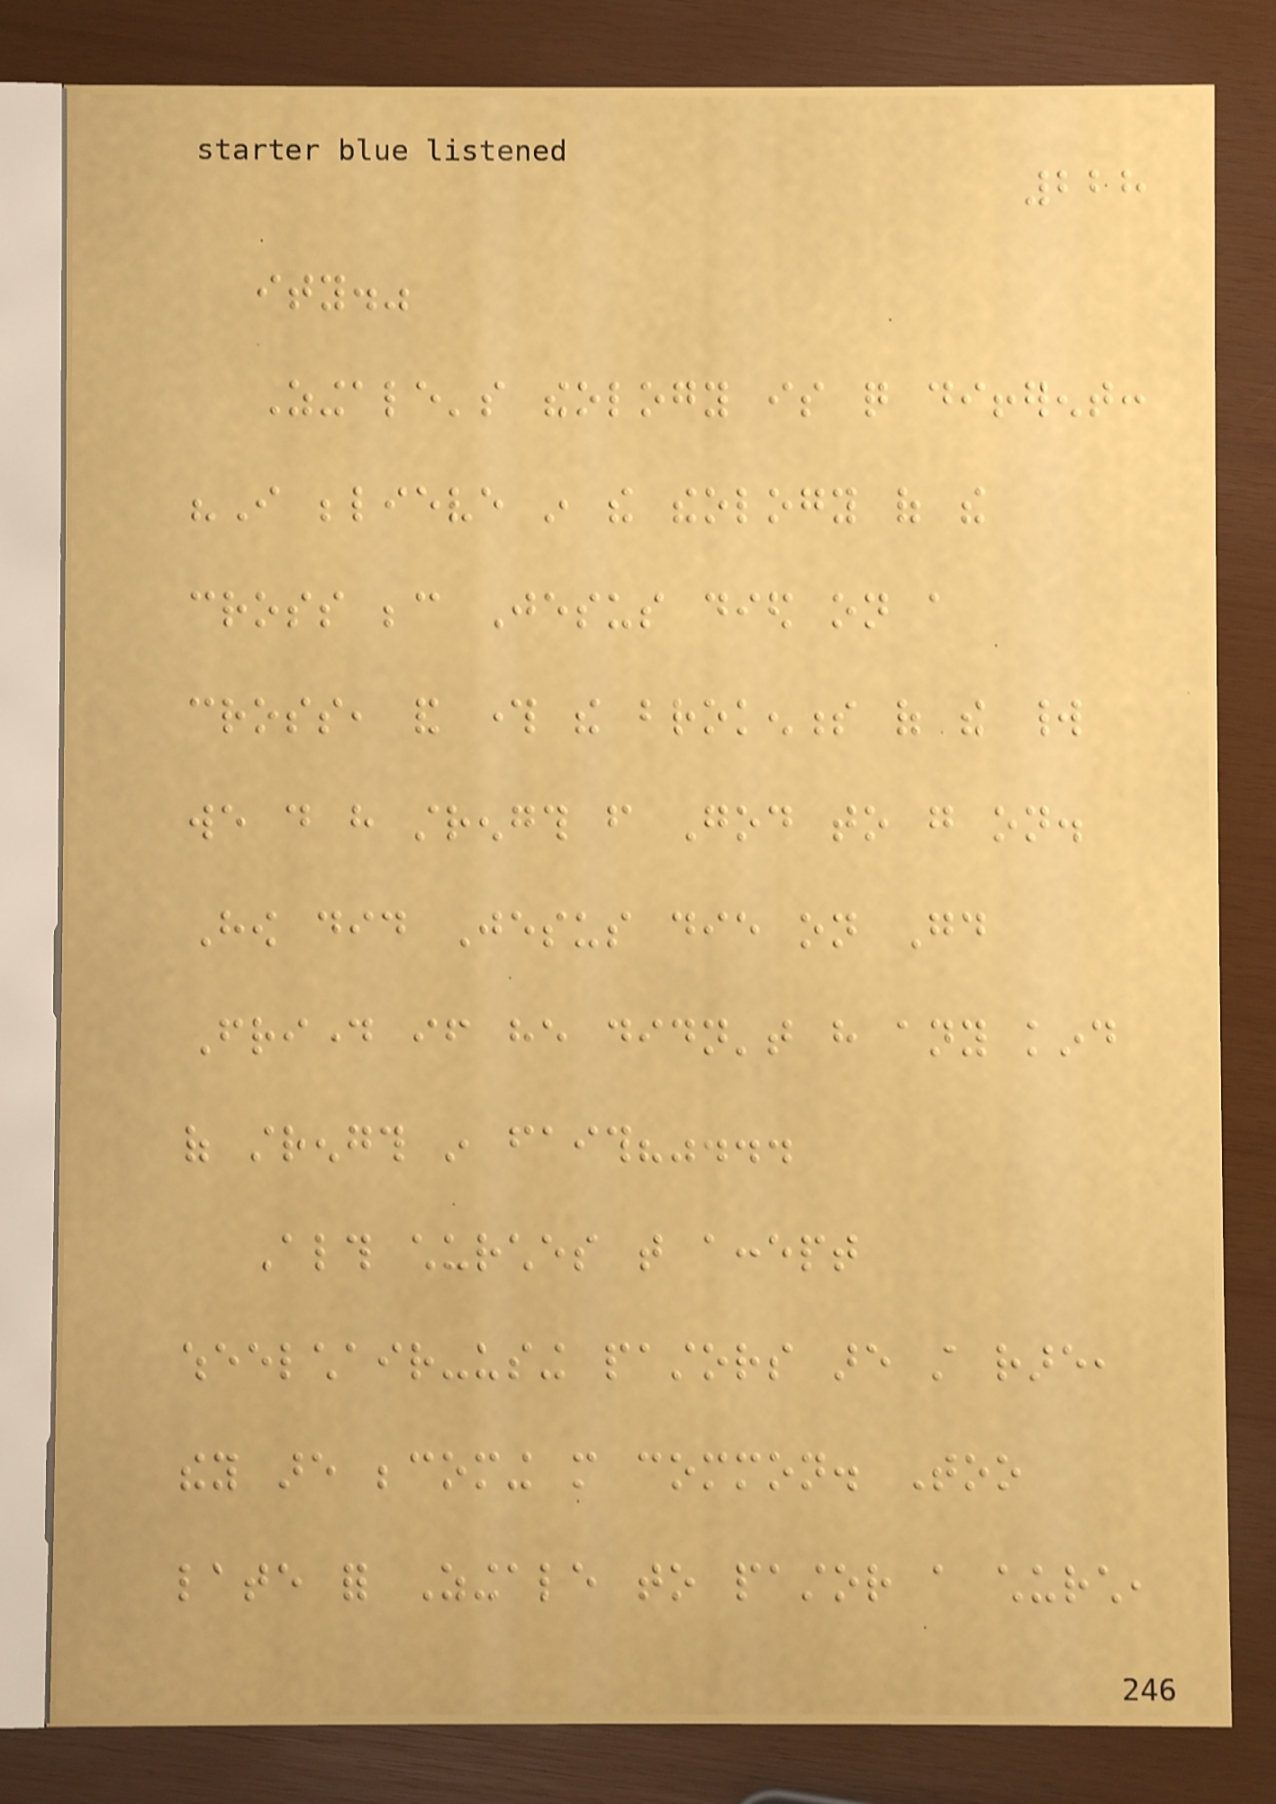228
ity."
Zingale's theology is quite different:
"I believe in the theology of the
cross because Jesus died on a
cross, and through the brokenness of the world
we do have strength from God to go on.
How did Jesus die on Good
Friday if he didn't have any kind
of strength in faith?"...
Although churches that accept
wheelchair-using pastors are still rare,
they are becoming more common. Too
late for Zingale to pastor a church,
